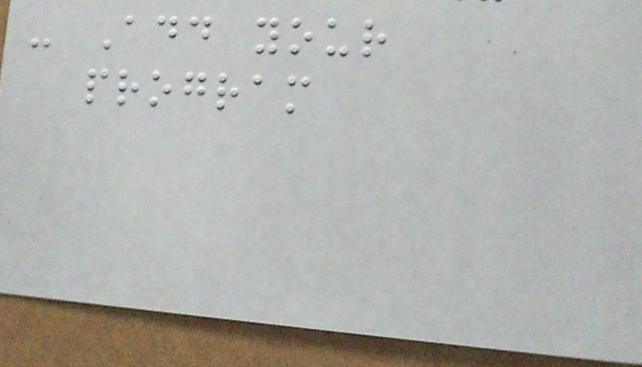- Add your
program
